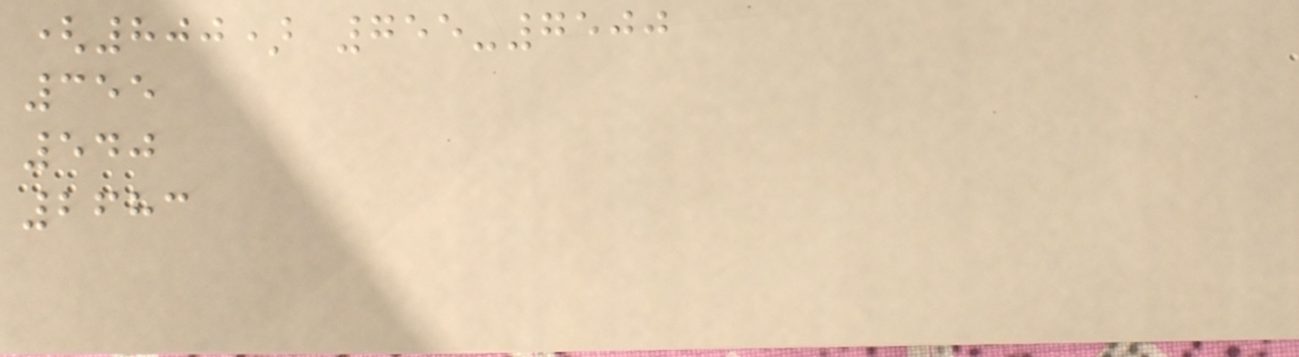(800) 755-7500
355
540
2683
